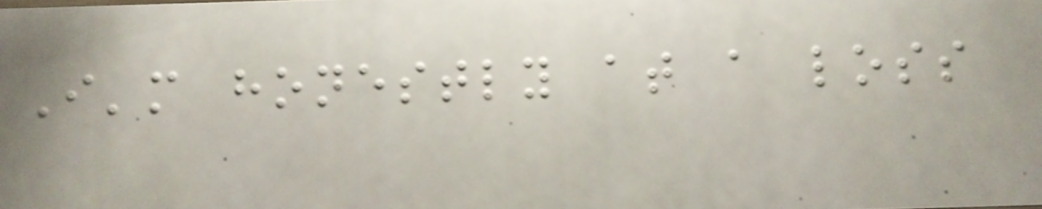I'm honestly at a loss
